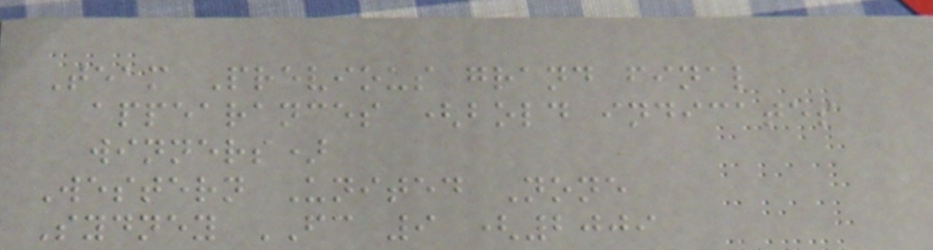Team Previous grand final
appearances (bold indicates
winners)
Western United None
Sydney FC 9 (2009
